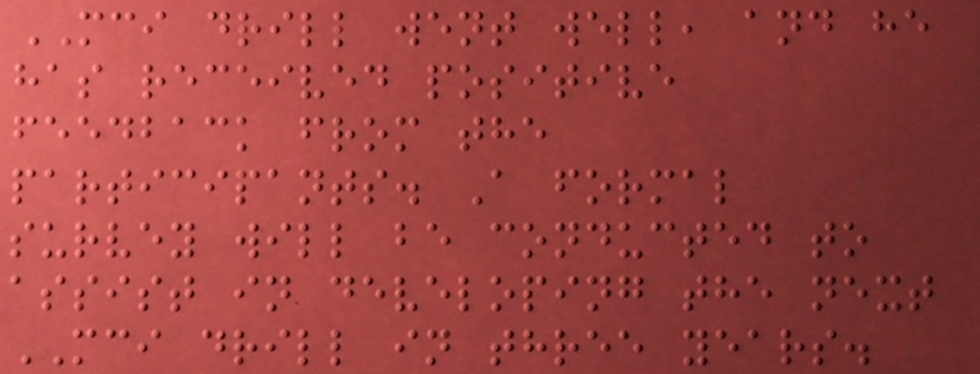MCI drill went well, and he
has received positive
feedback from the
participants. A formal
survey will be conducted to
assist in developing the next
MCI drill in three years.
